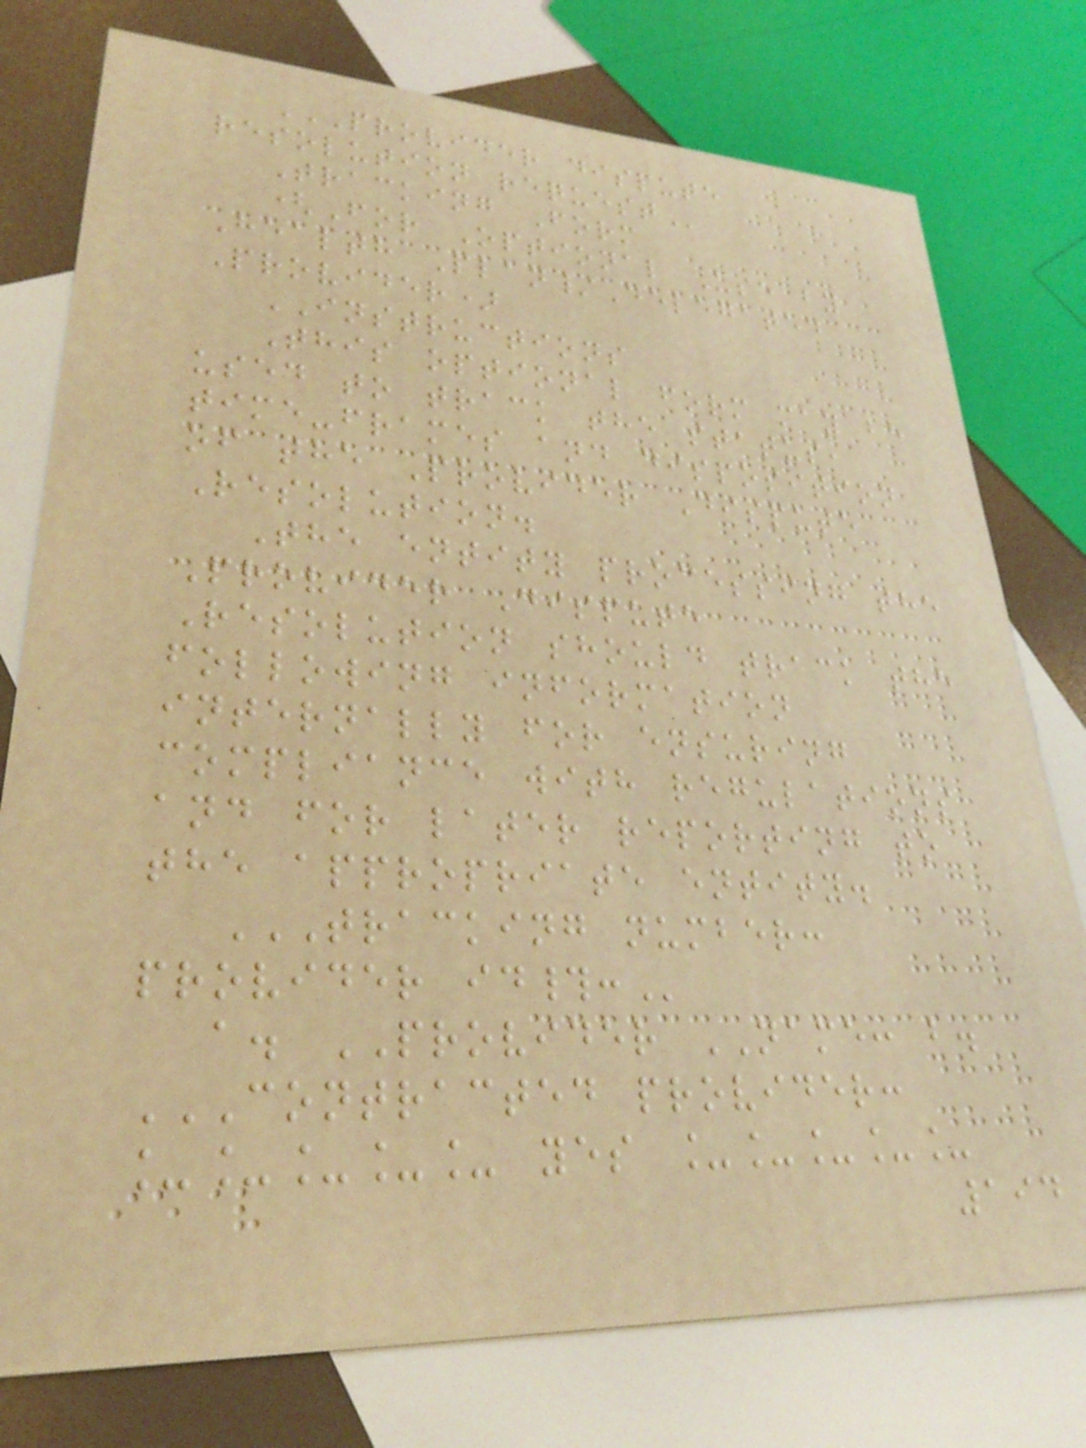PROVIDER DISPUTE
RESOLUTION REQUEST
Tracking Form
(For Optional Use by
Health Plan/Delegated
Provider)
INSTRUCTIONS
This optional form may be
used to track the status,
time-frames and disposition
of the Provider Dispute
Resolution.
The entity processing the
Provider Dispute
Resolution should track the
following information
internally for ensuring
compliance with regulations
and for later reporting to
the appropriate entity.
TRACKING NUMBER:
PROVIDER ID#:
a. PROVIDER NAME: b.
CONTRACTED PROVIDER:
_____ YES _____
194
